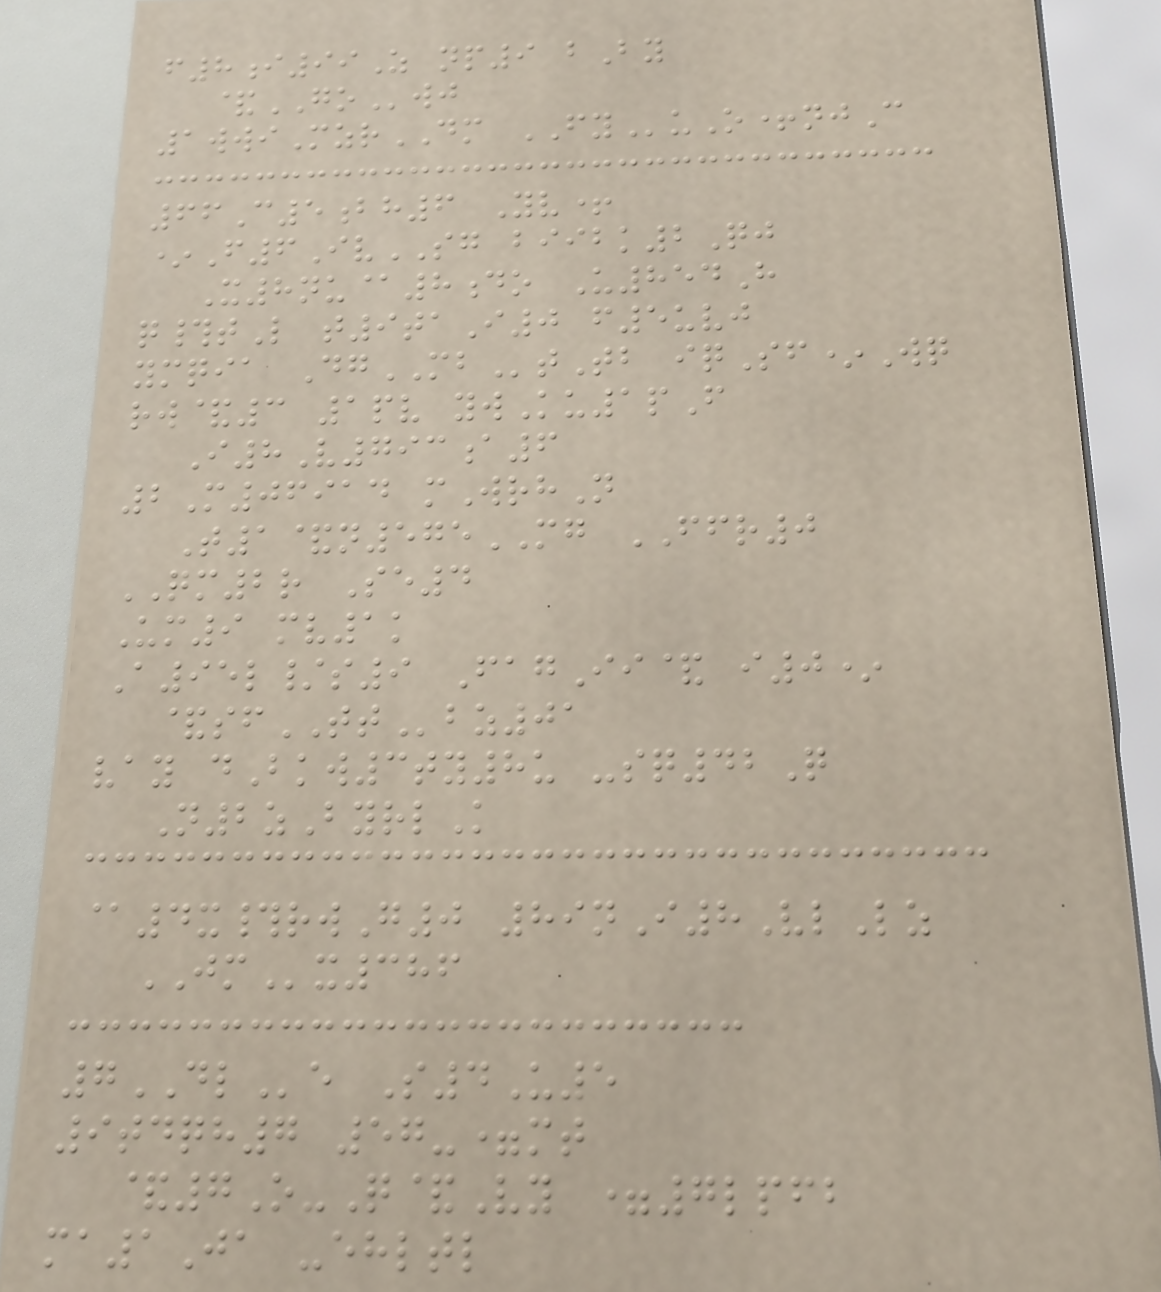f8i99Z np9 bBy
&GOwj
1wwiMzrDM FYuO+njC
66C5bh6 Yv+
*F6IvSG biibk2Qj
X8nu@8do U854H
q#tL t9taI0 f5uvj
ymqia DgMBtTb iqSf*Wq
rw&3 1pv ywKu1pF
I8V793a6
2M06914 mWrhN
T1&n575MG FFR0
QM2r Se4
Um9 mv1k
A95l/s9 FagIi& i0*
&sfTTbz01
vay dBkw3ty8u -sq42Q
N2zByrlK
@4x#rwG0 89nI8VlLz
JMx386
7DLe S4U5
9tdqh7 57-=mt
&7O-Q&Vy =7lpfb
ma1Ja -ehltl
